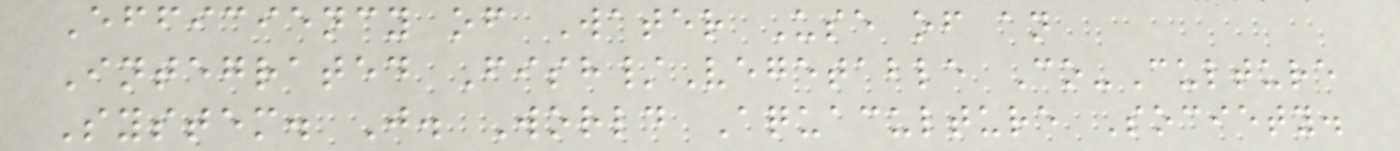Efficiency of Water Use of an
Integrated Fish/Vegetable Co-Culture
System. J. World Aquaculture Society.
